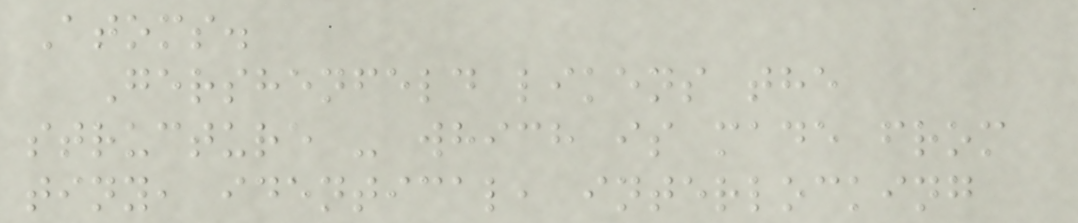Atoms.
Gershenfeld likens the
structure - which is made from
tiny, identical, interlocking
